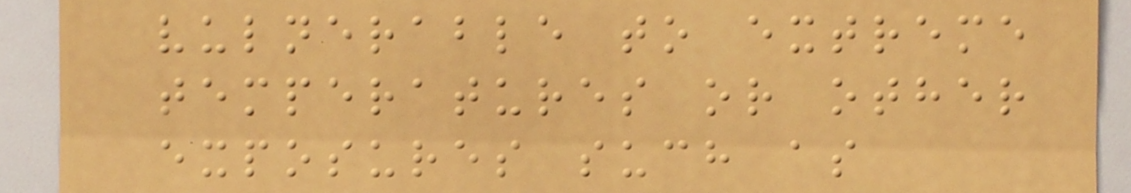vulnerable to extreme
temperatures or other
exposures such as
